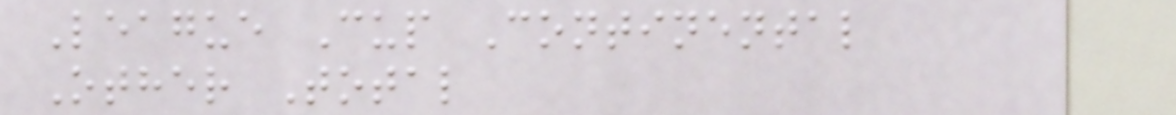League Cup Continental
Other Total
